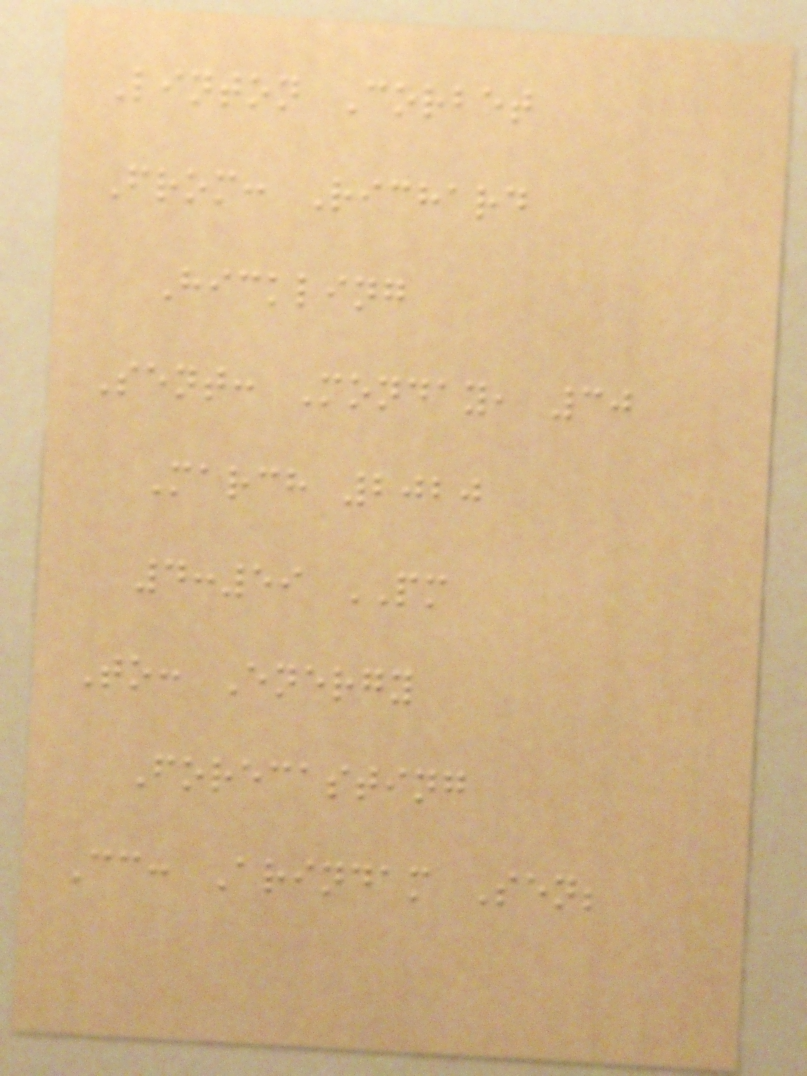Linton Corbet
From: Richard
Hickling
Sent: Monday, 30
March 2020
4:59 PM
To: Energy
Forecasting
Cc: Arindam Sen;
